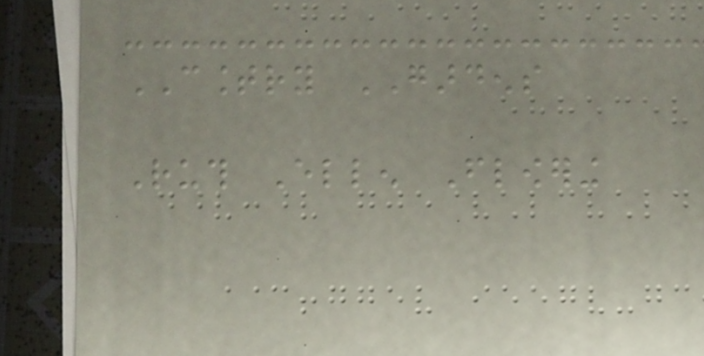COUNTRY GARDENS
Ruth Ellen Flowering
